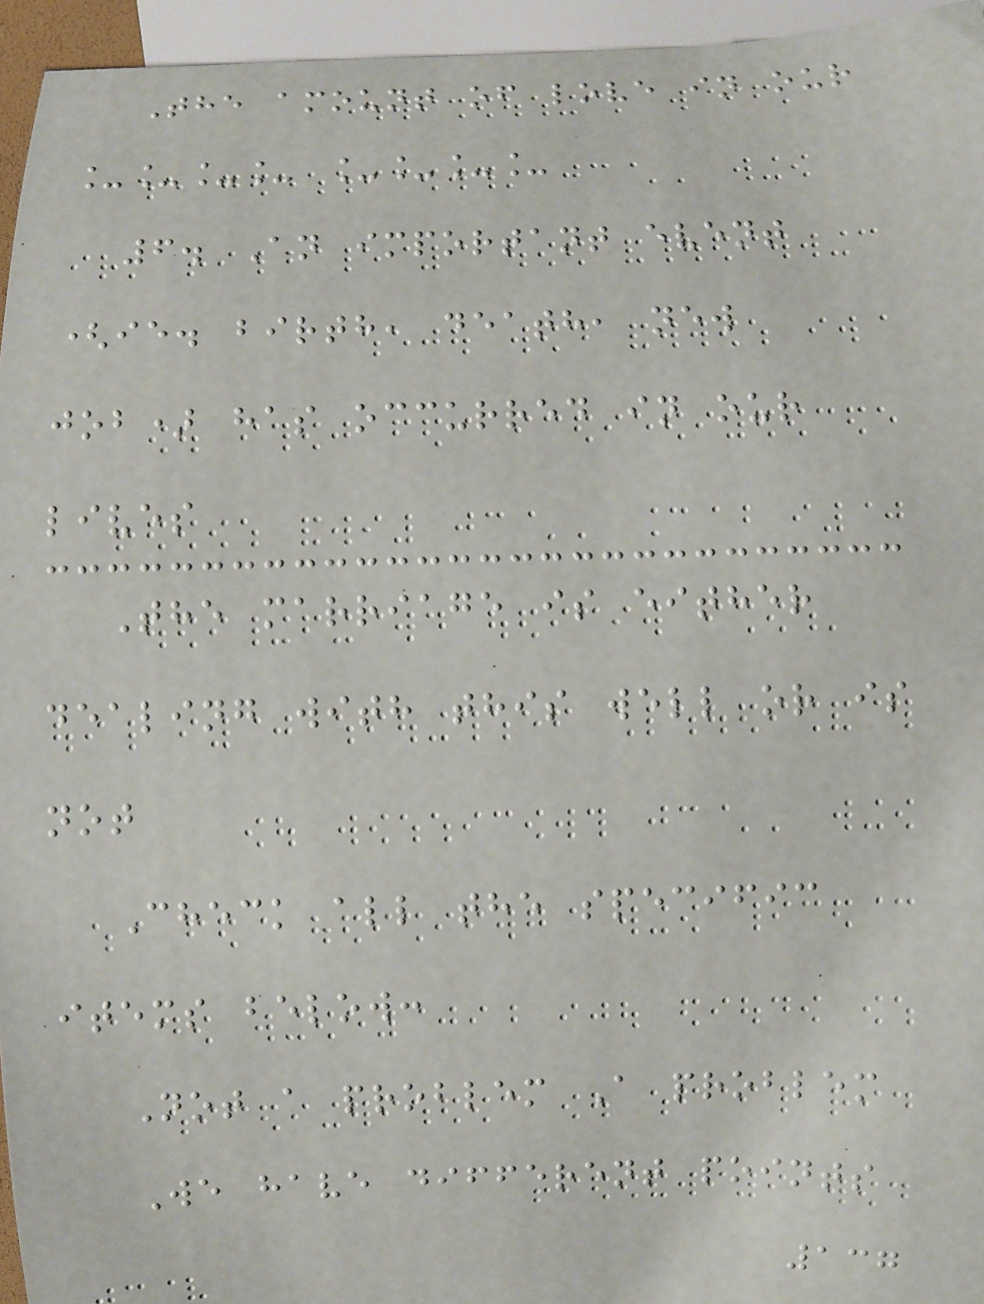The amount of love in our
____ ____
6. An important event
(ie. birth, death, new
job) has occurred in our
lives
The marriage is either
dealing with this well or is
not
Check all the specific
items below:
Not a problem A problem
We have different points
137
